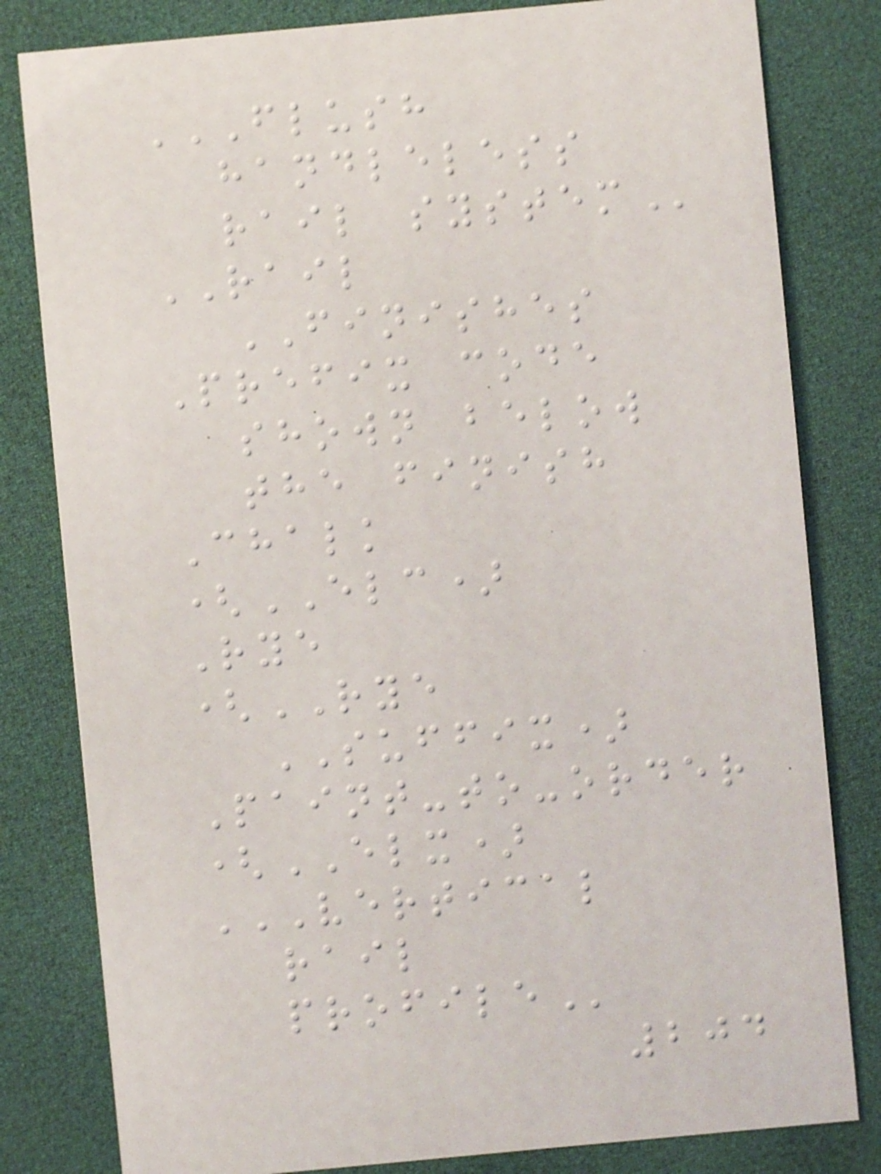FLUSH
HANDLELESS
RAIL SYSTEM
RAIL
FINISHES
Prefix code
shown below
the finish
Chalk
(ELC)
Rye
(RYE
SUFFIX)
Paint-to-order
(ELX)
VERTICAL
RAIL
PROFILE
204
